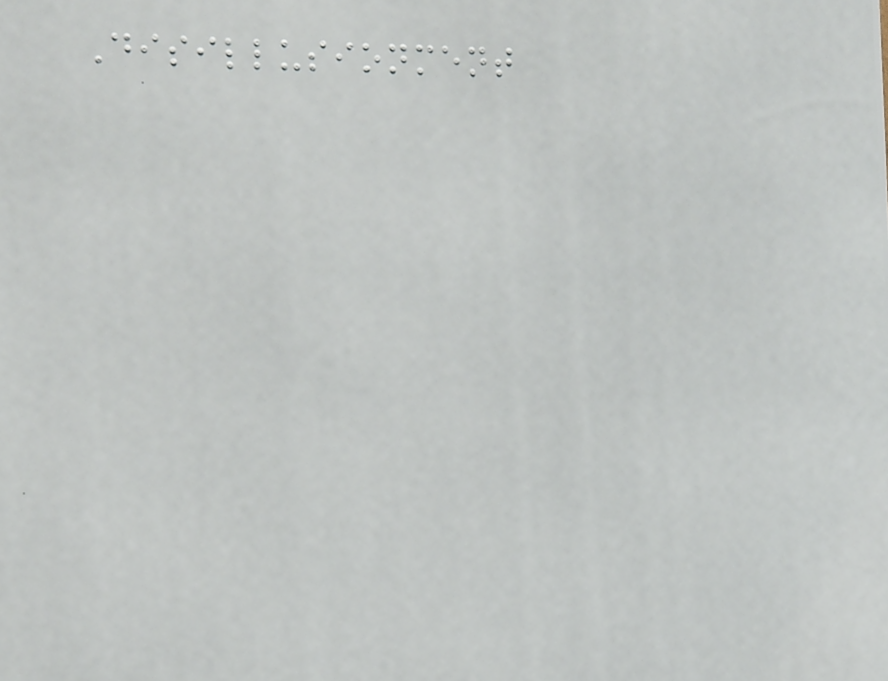Disillusionment
